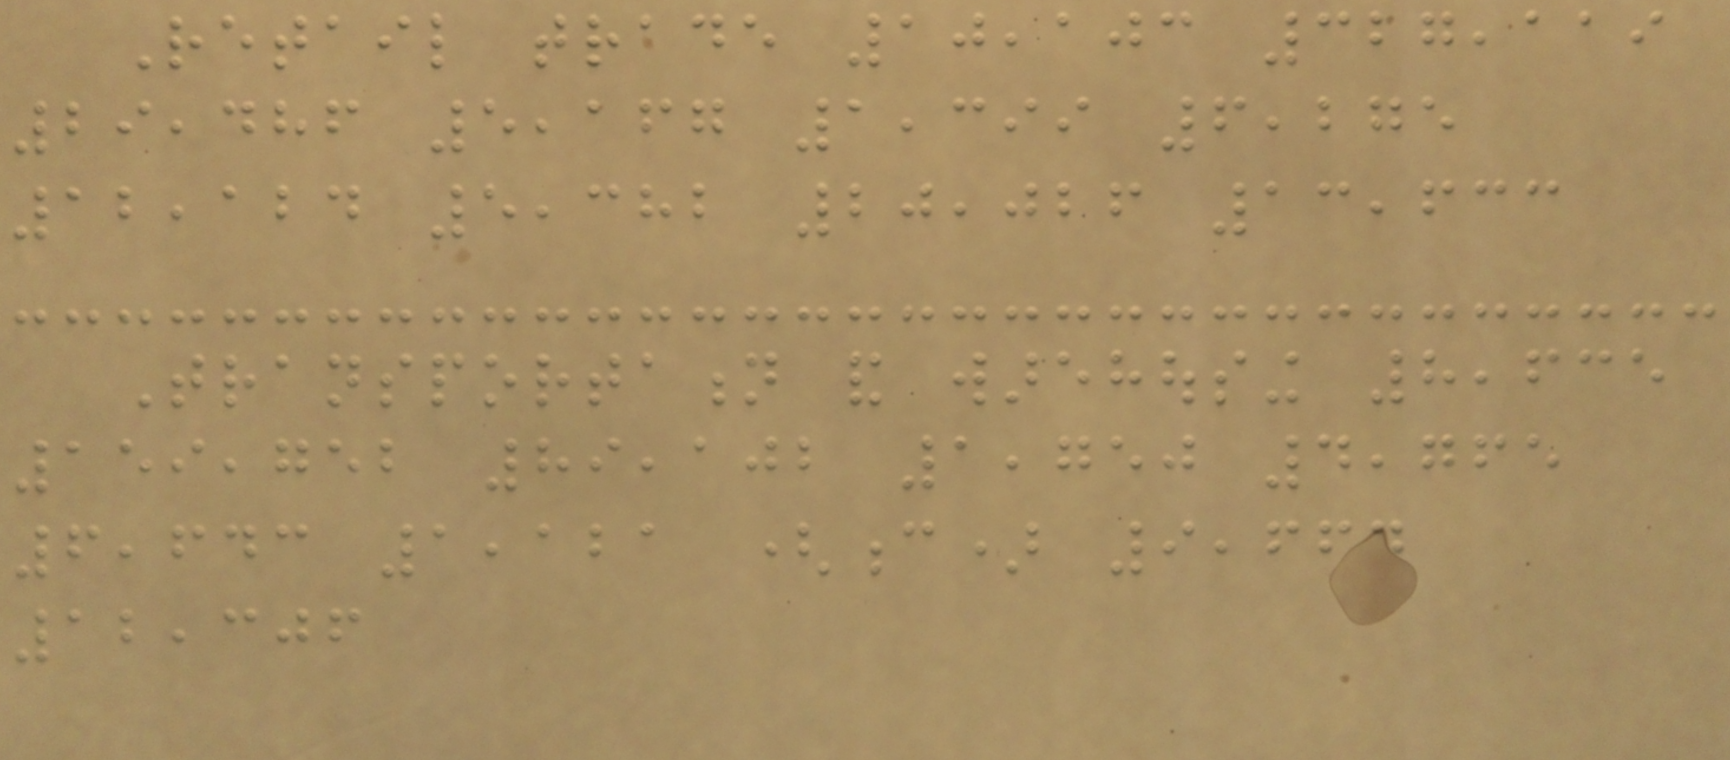Retail trade 10,103 327,119
29,486 5,167 1,399 6,275
12,124 5,382 20,026 13,633
Transportation and warehousing 8,635
159,752 89,102 1,750 4,765
6,643 1,121 (c) 9,664
12,306
